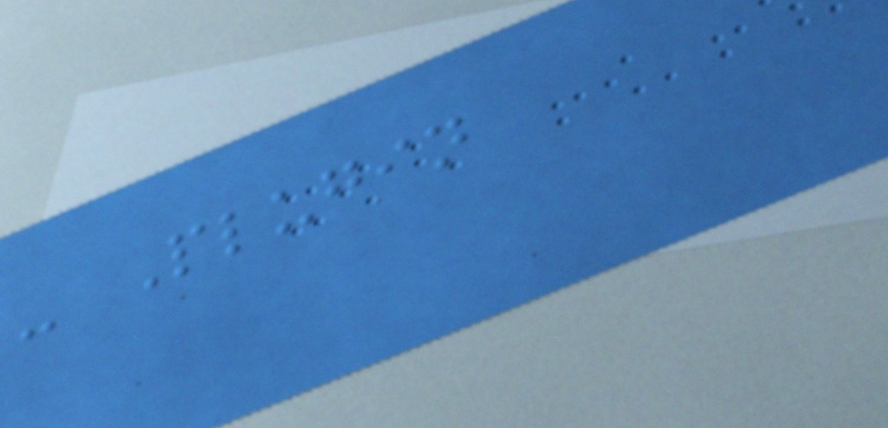- Plugin
